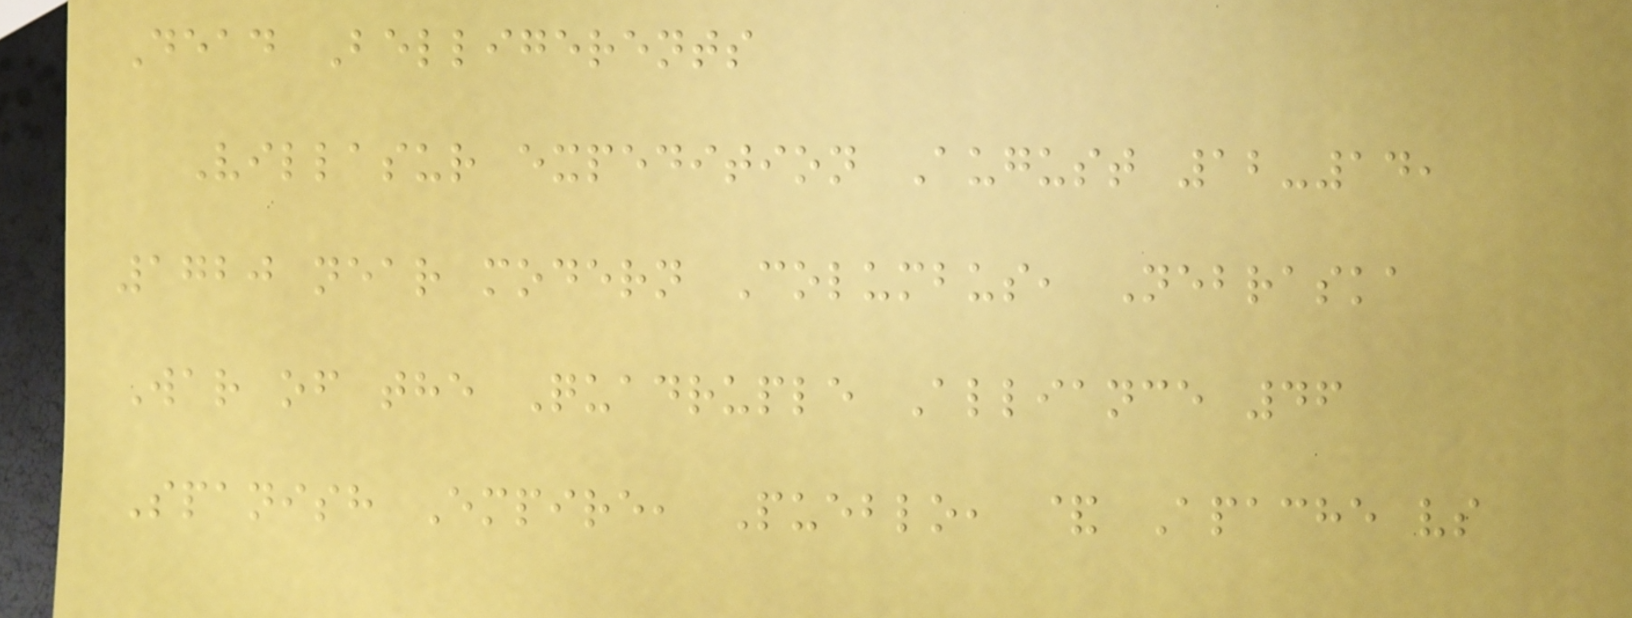Dead Belligerents
Villasur expedition August 12-14,
1720 near modern Columbus, Nebraska
War of the Quadruple Alliance 46
Spanish Empire, Pueblo, & Apache vs
